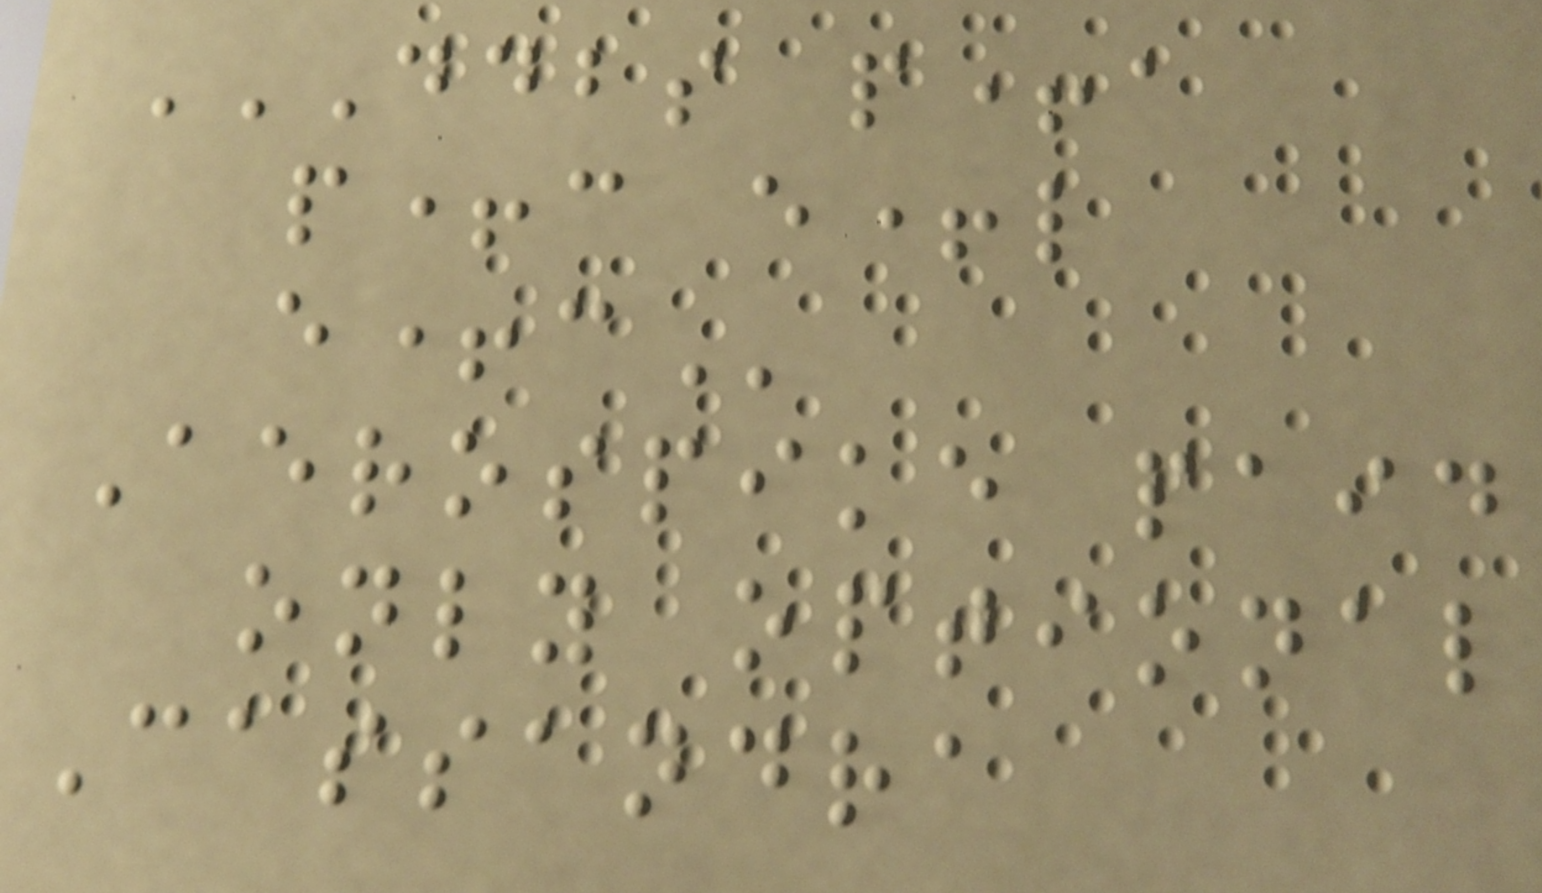DDBS P+A
P+C E+L
E+C
Aerospike paid
only optional
Cassandra
